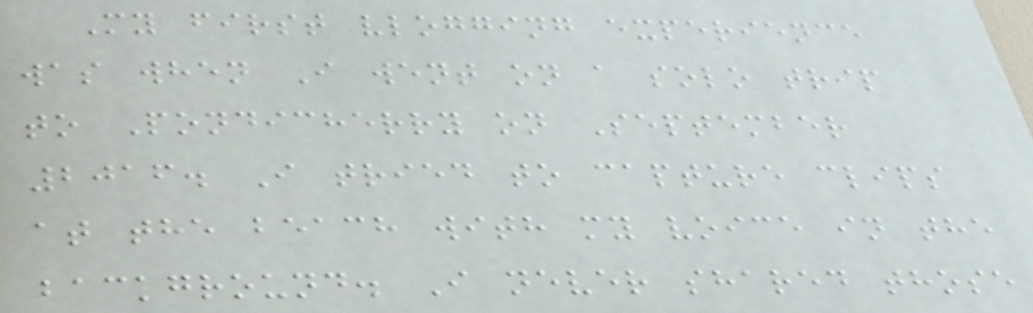My first vlogging experience
was when I went on a solo trip
to Pondicherry on September
2016. I tried to capture clips
at the beach with my voice in the
background. I never shared those
